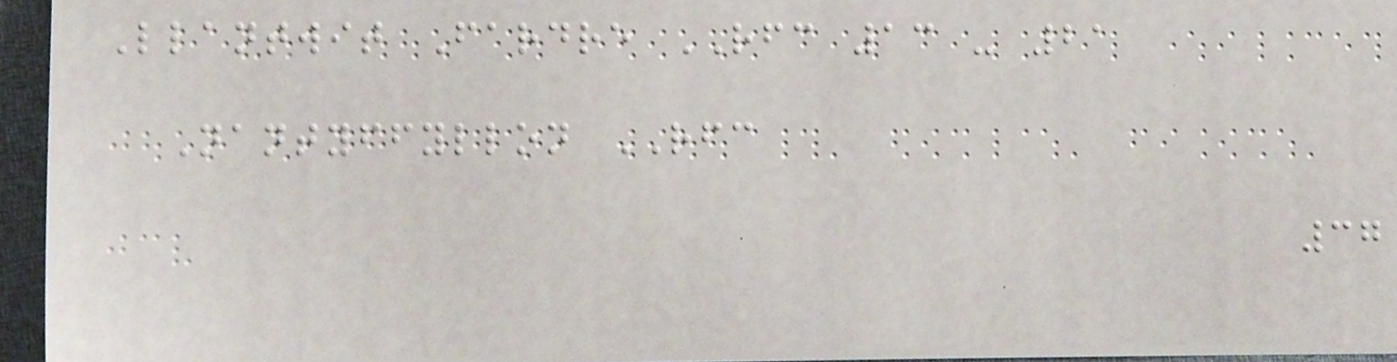Llantwit Fardre RFC 13 - 21
Nantyffyllon RFC
37
